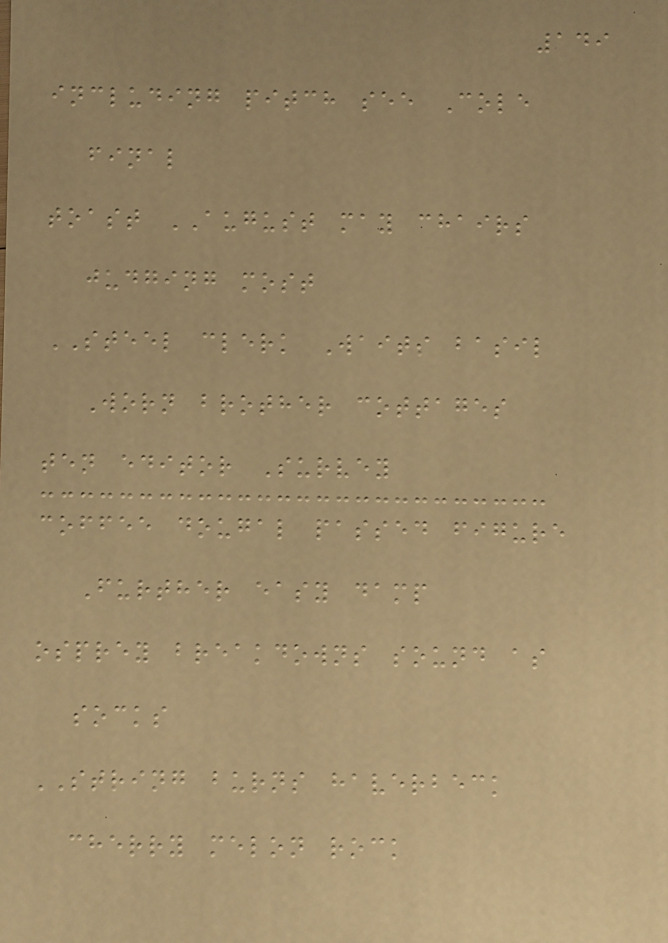149
including pitch see Cole
final
toast AUGUST may chairs
judging most
STEEL clerk Waits basil
Worn brother cottages
ten editor Survey
coffee dougal passed figure
Further easy damp
osprey breakdowns sound as
socks
STRING burns haverbeck
cherry melon rock
